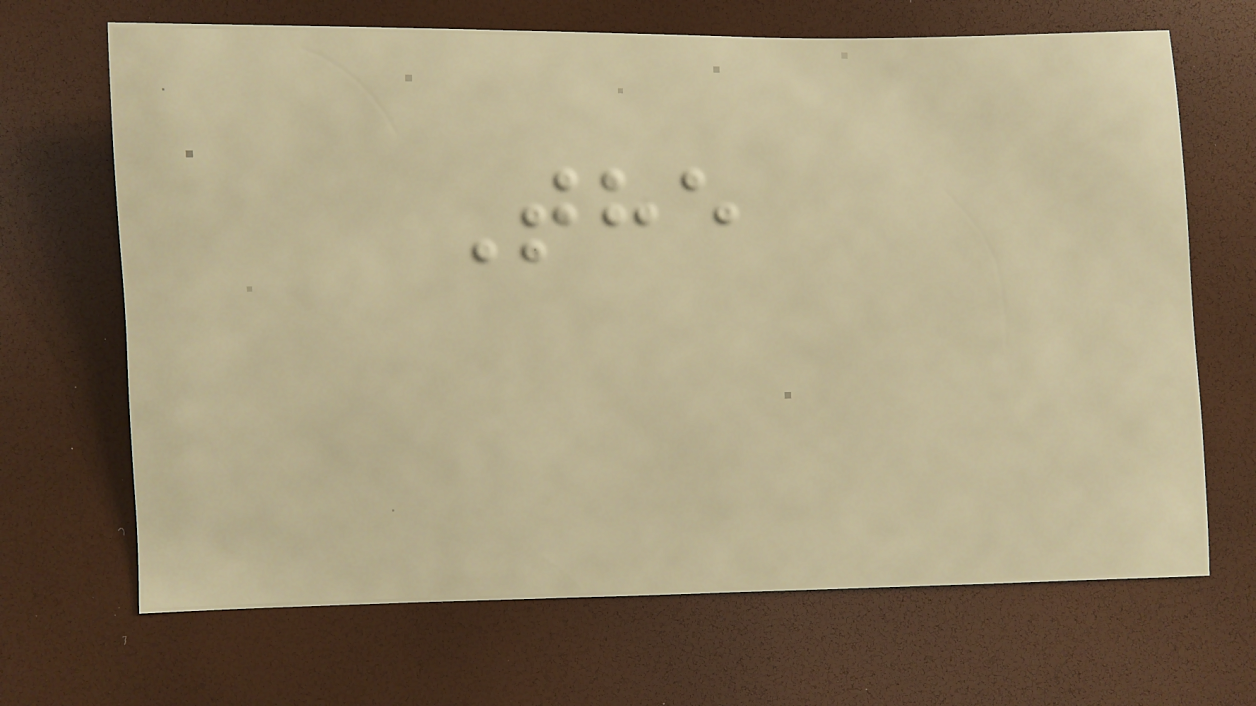The
